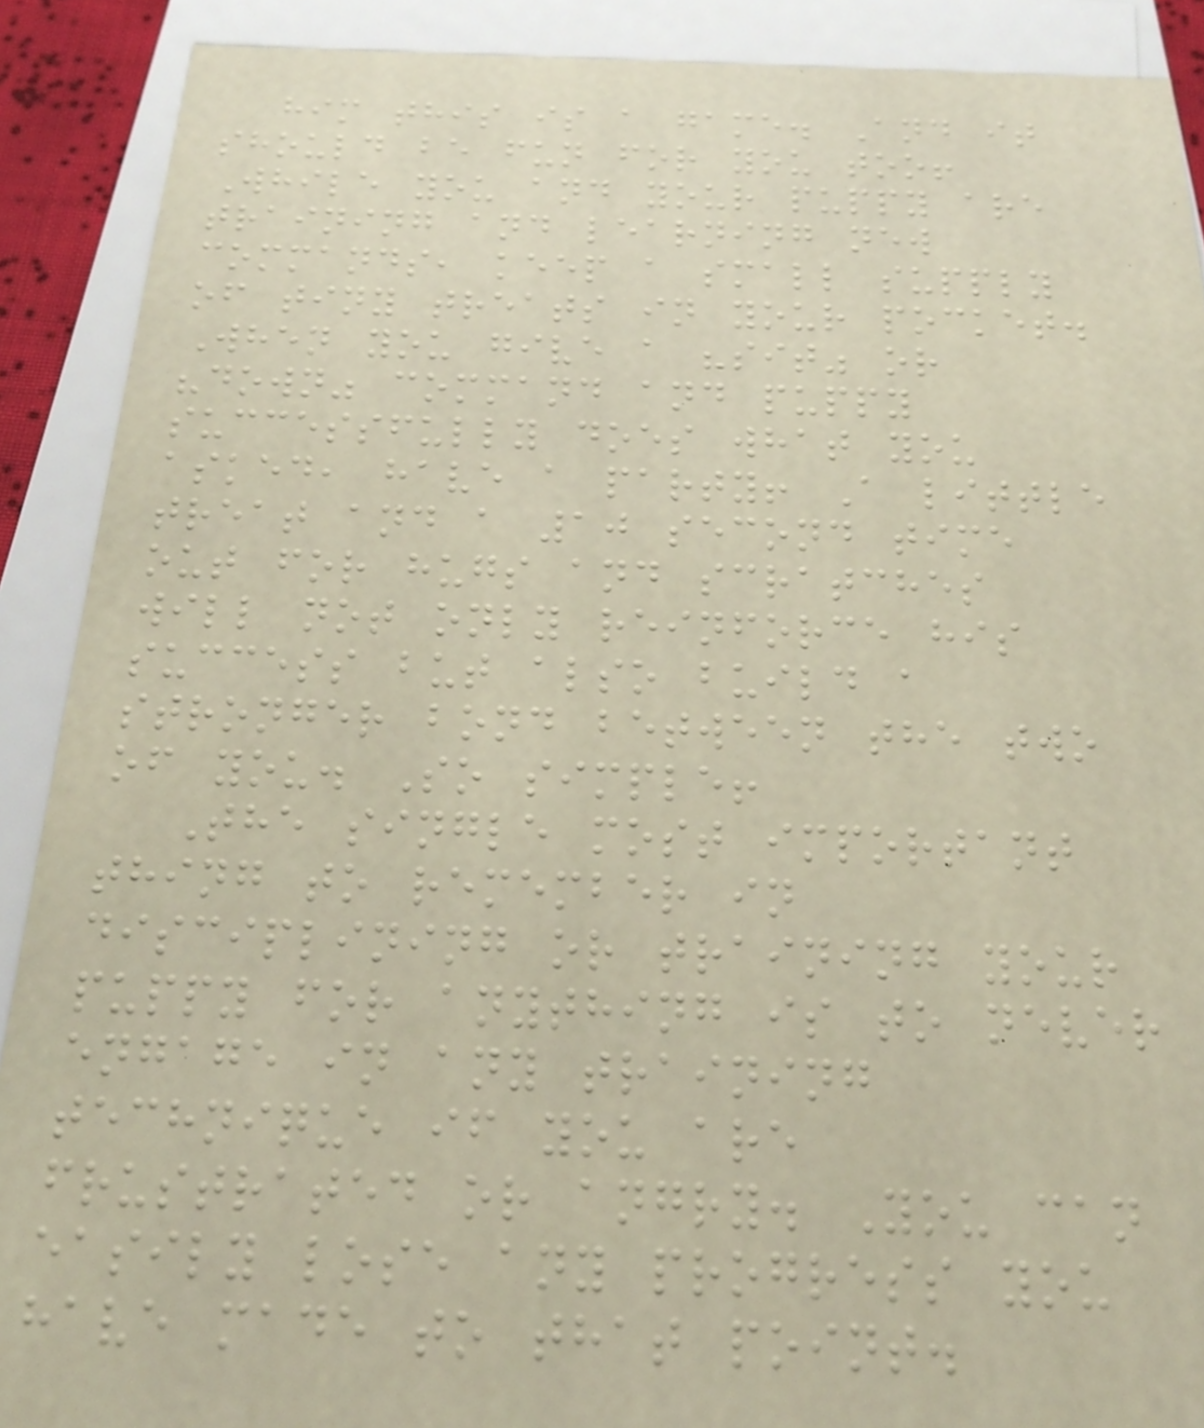him this is a game. And it
should be fun for you too!
While you and your puppy are
training and learning new
commands, keep a small supply
of tiny treats in your pocket.
When you give a "sit" or
"down" command and puppy
successfully does what you
asked, have a party! A little
treat and a 10 second time
out for hugs and scratches
will not only reinforce his
success but also build a
stronger bond between the two
of you. So simple!
The single most important
thing to remember in
disciplining or training your
puppy for anything is to never
engage in any training
technique if you are
frustrated or angry. You can
easily lose any progress you
have made to that point.
